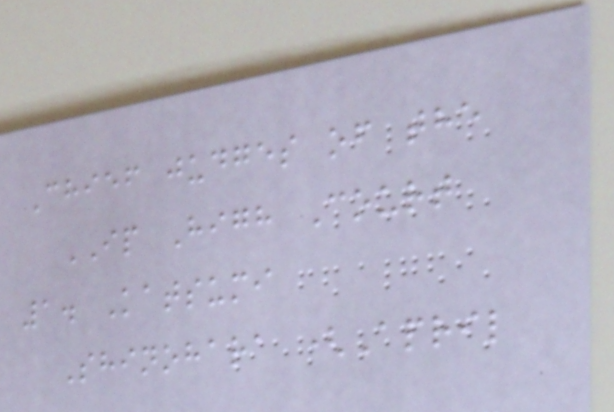Chief judges of the
IP High Court
1. Katsumi
Shinohara (April
